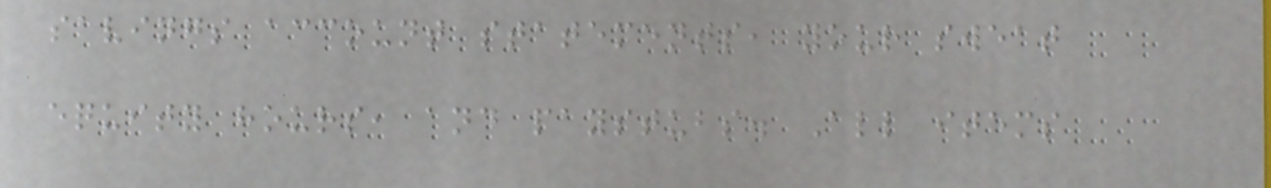savings account statements, your sweat
equity hours, and paystubs. All items
